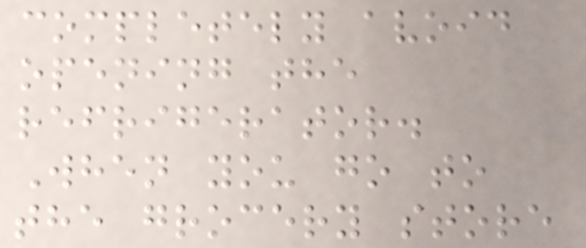completely avoid
opening the
refrigerator.
When you go to
the grocery store
